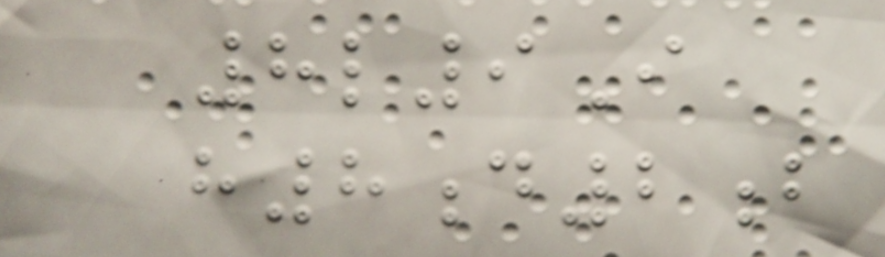8l9I
h8d2b
